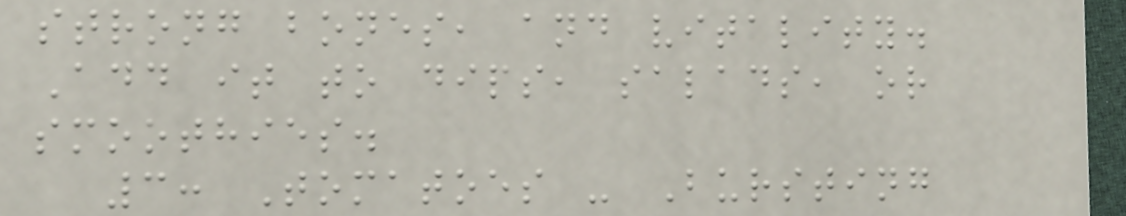strong bones, and vitality.
Add it to dips, salads, or
smoothies.
3: Tomatoes - Bursting
